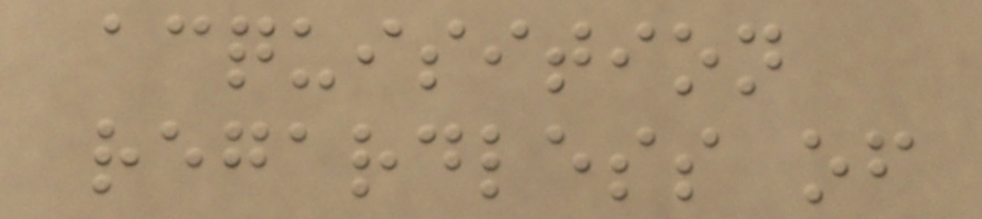acquisition
regardless of
